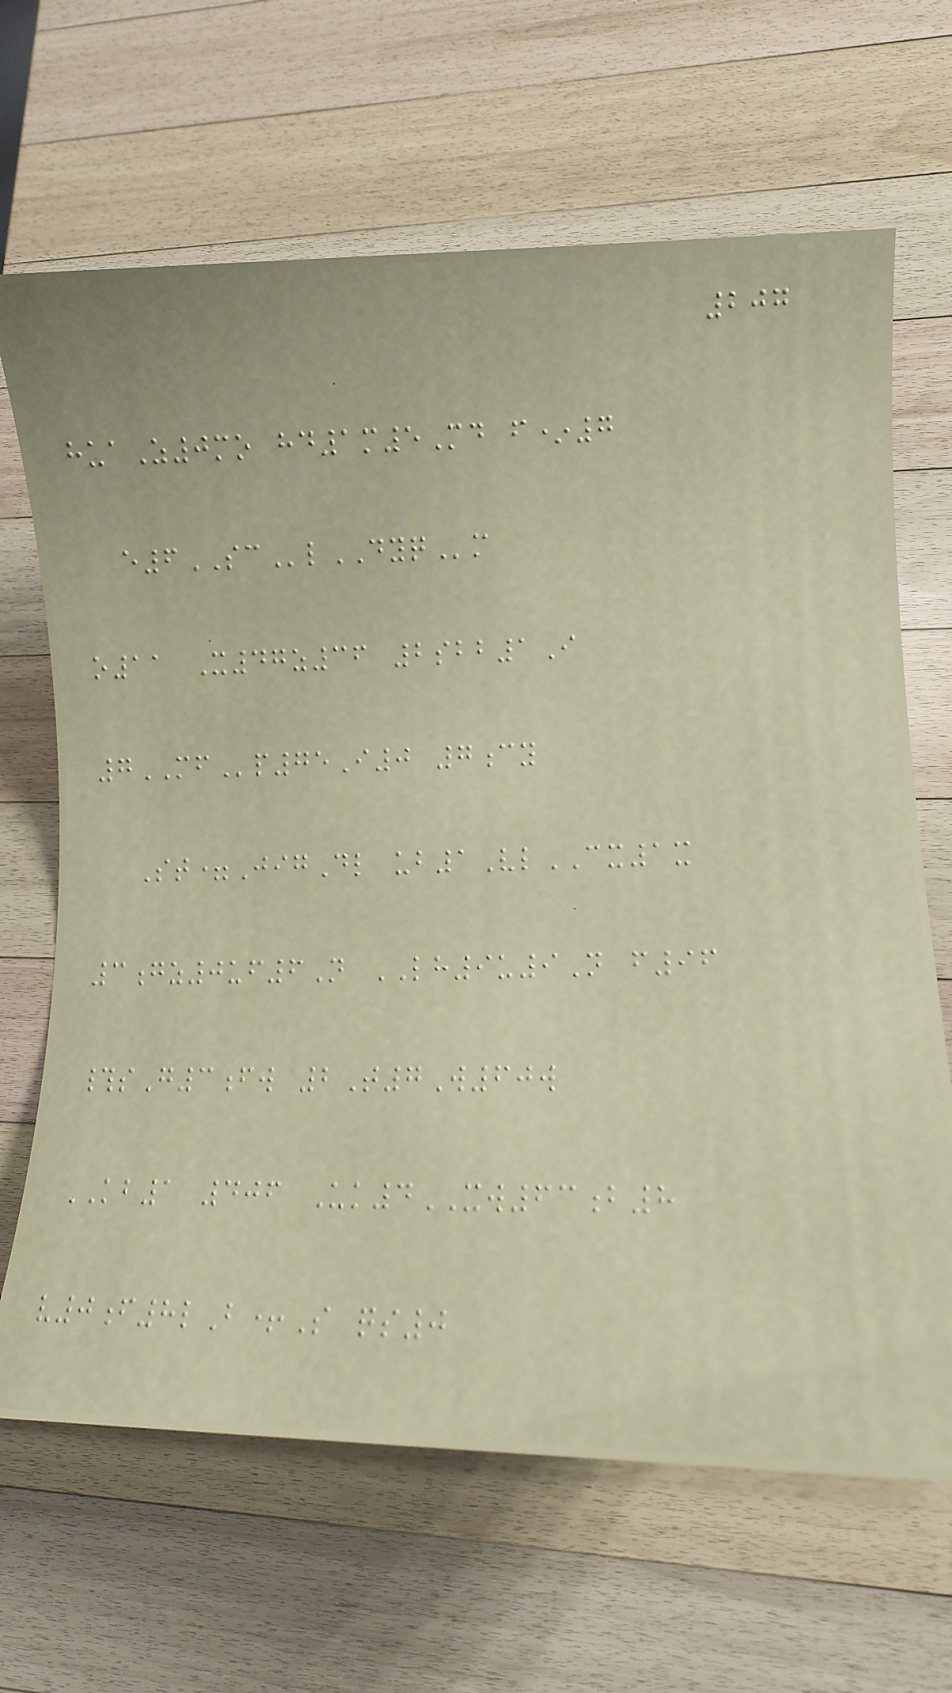207
huaZ0mo hd1m5Md f*7
e6SClDYQm
o11 X47z36 2sbb1I
7MFp75I0 7cy
St=JigDl ub1VlCX1x
3gz0uf6N LH9u9N f96
#sG3fw 2T7W60w
KB1 406 Uk4XW63b8
v0f8lB+S qs0
